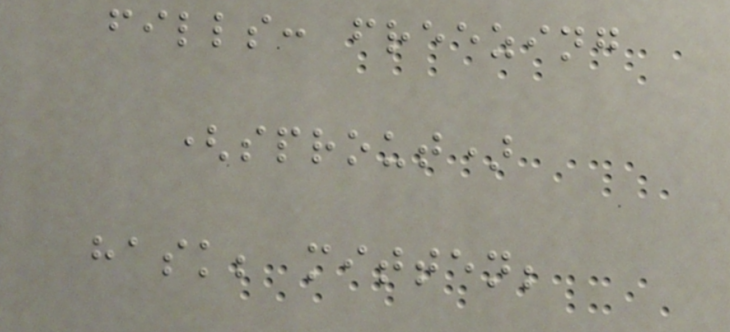fills: freezing
(sprout)
hask; mitten;
